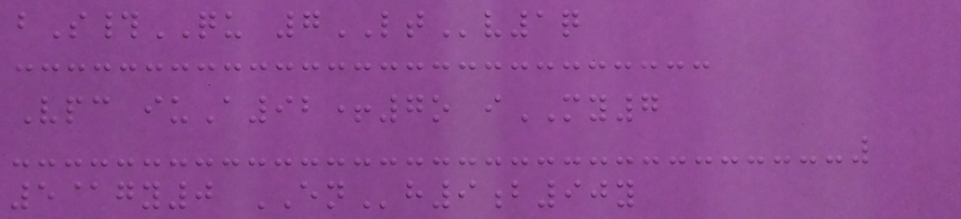bS#QU 7LTv1q
Vpc iuA92+7o iMY7
5@gy0 ENh9b90y
